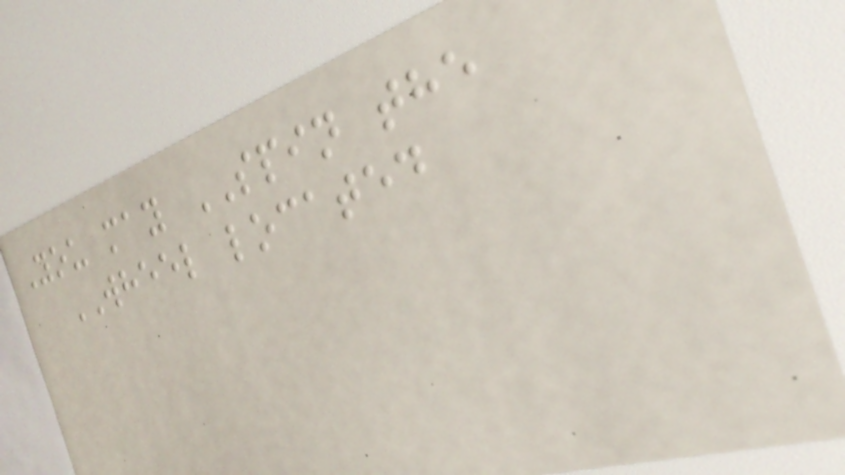You may SPIN the
WHEEL located
